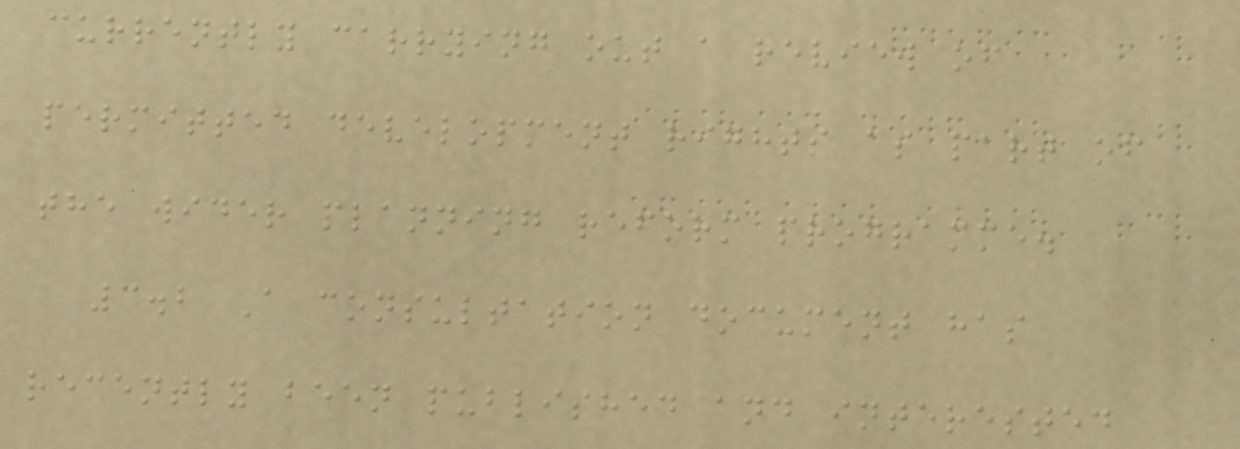currently carrying out a review of
permitted development rights as part of
the wider planning reform programme.
3.2 A consultation document has
recently been published and interested
